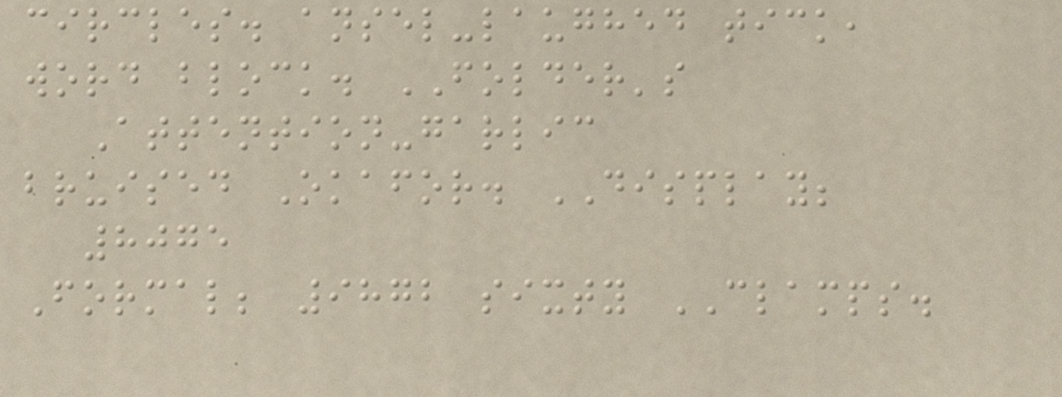circles. ansel-laughed tick,
word block. FOLDER's
Attention-garlic
bruised Okafor. DISPLAY;
8075
Formal; 9872 sixty CLAMPS.
